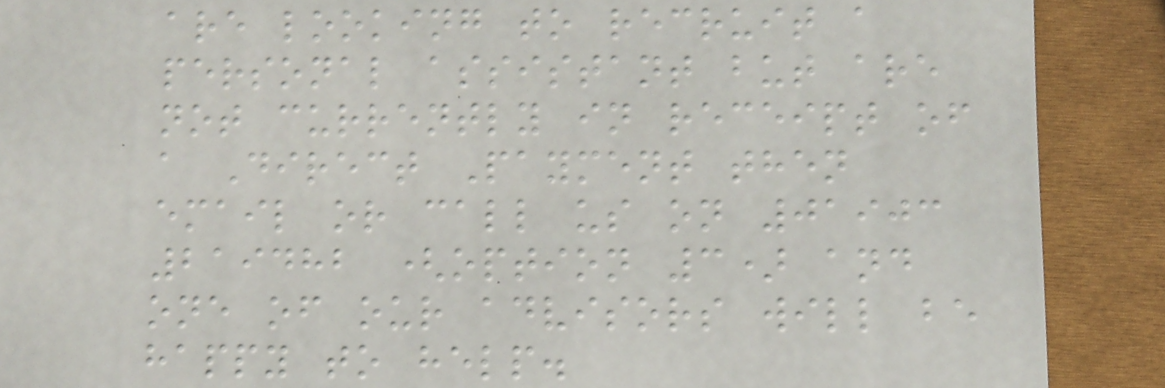are looking to recruit a
personal assistant but are
not currently in receipt of
a Direct Payment then
email or call us on 01903
219482 (option 3) and
one of our advisors will be
happy to help.
